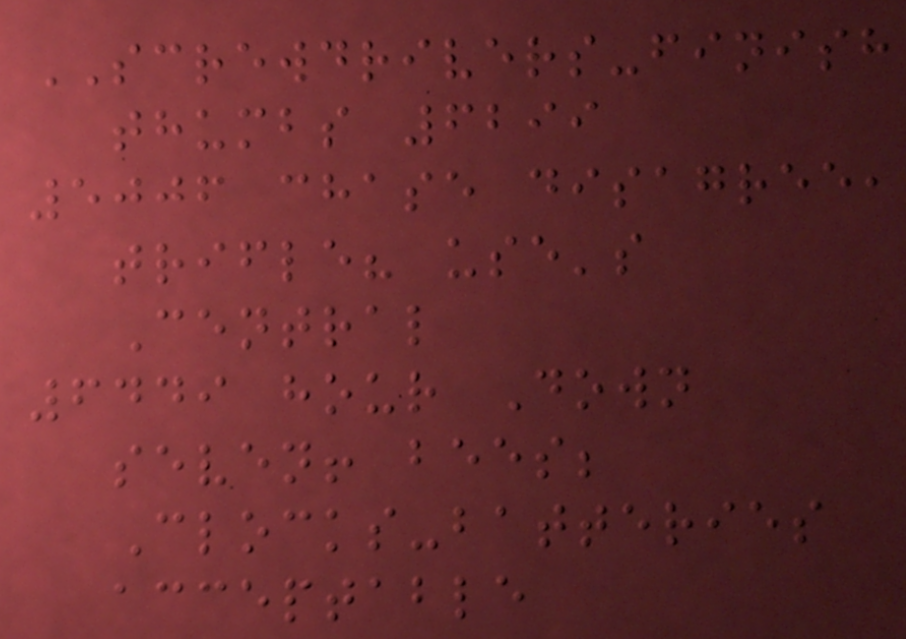SCREWDRIVERS-finish
thumbs 6299
5006 chase disagree,
trifle? use's
Central
6449 hour Down
seven! bees;
Clocks-batteries
acceptable
